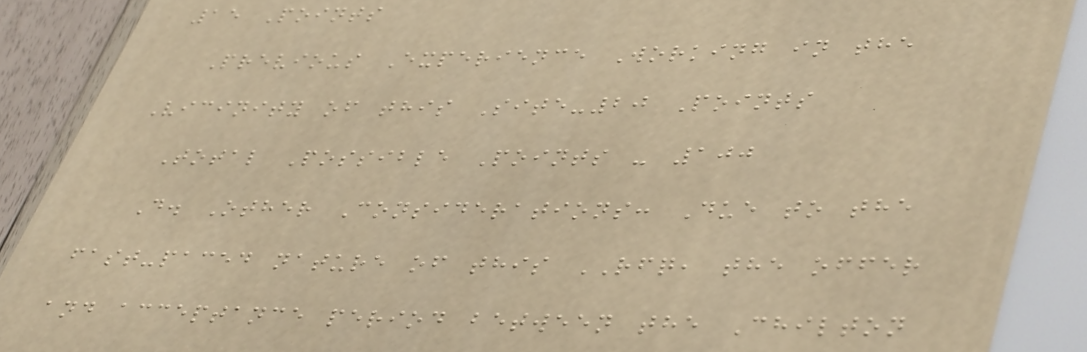15 Points
Previous Experience Working in the
Vicinity of this Site-20 Points
Total Possible Points - 100
D. Other Considerations: Due to the
fast-paced nature of this RFQ, the offer
and acceptance period between the Chilton
